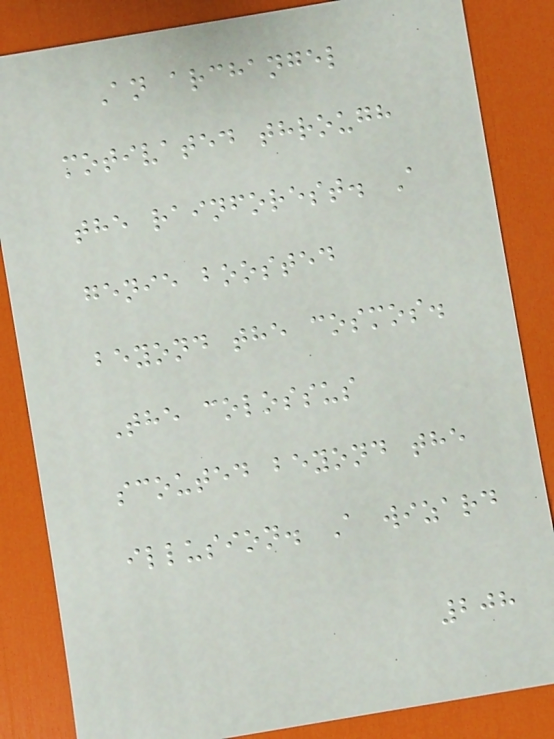An archangel
motivated through
the rainforest. A
genie boosted
beyond the cosmos.
The colossus
scouted beyond the
illusion. A wizard
208
